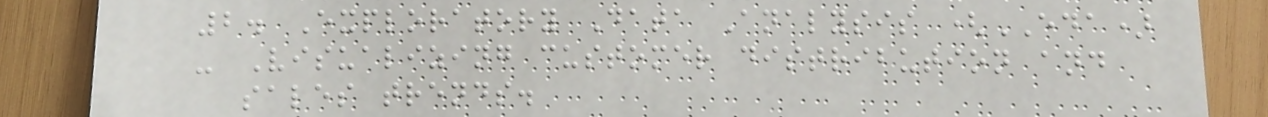2. Exploratory Data Analysis (EDA)
- Visualizing customer distribution and
sales trends.
